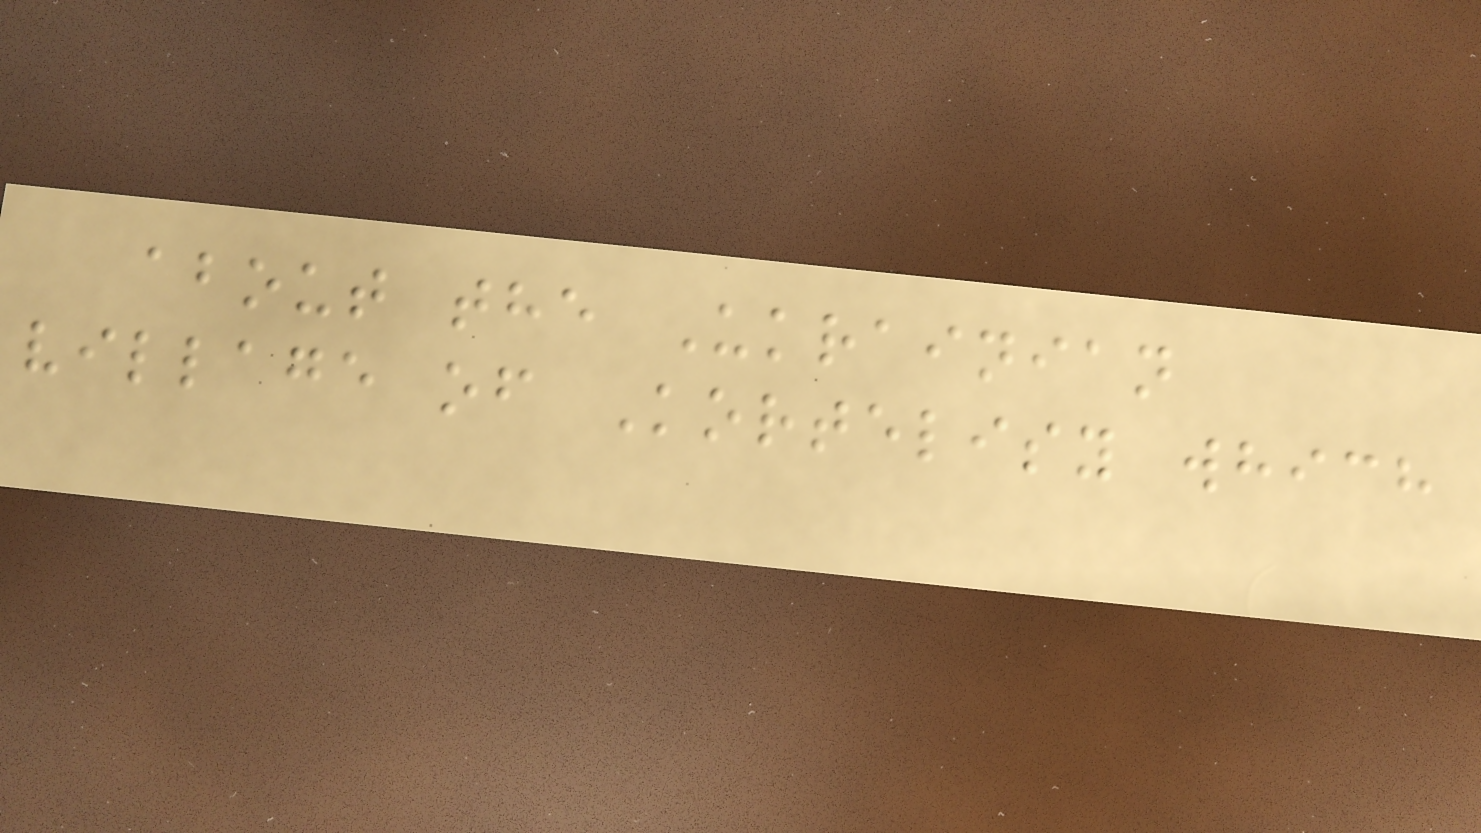about the Ukrainian
village of Kortelisy which
